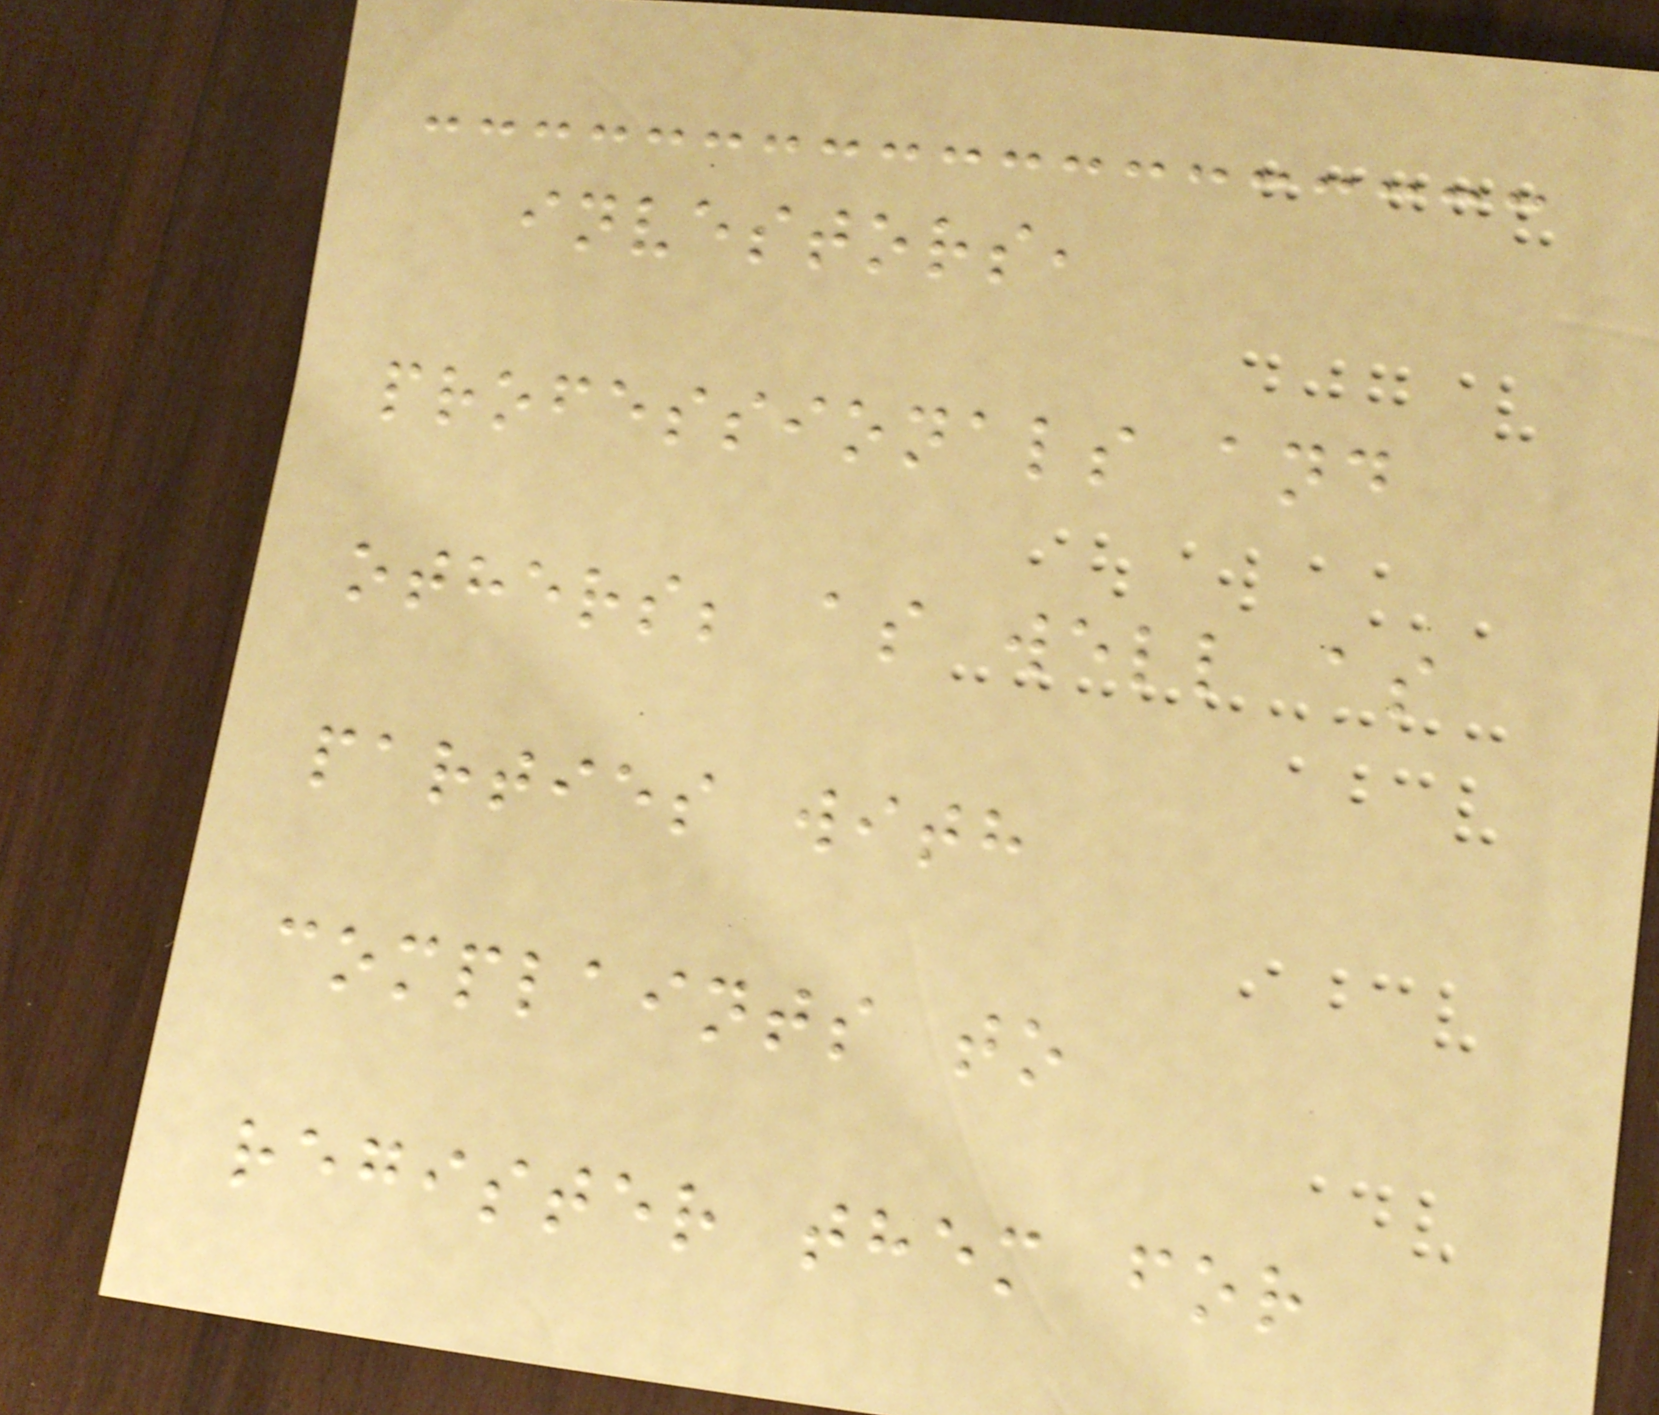investors,
professionals and
others; as well as
parties with
complaints to
register them for
